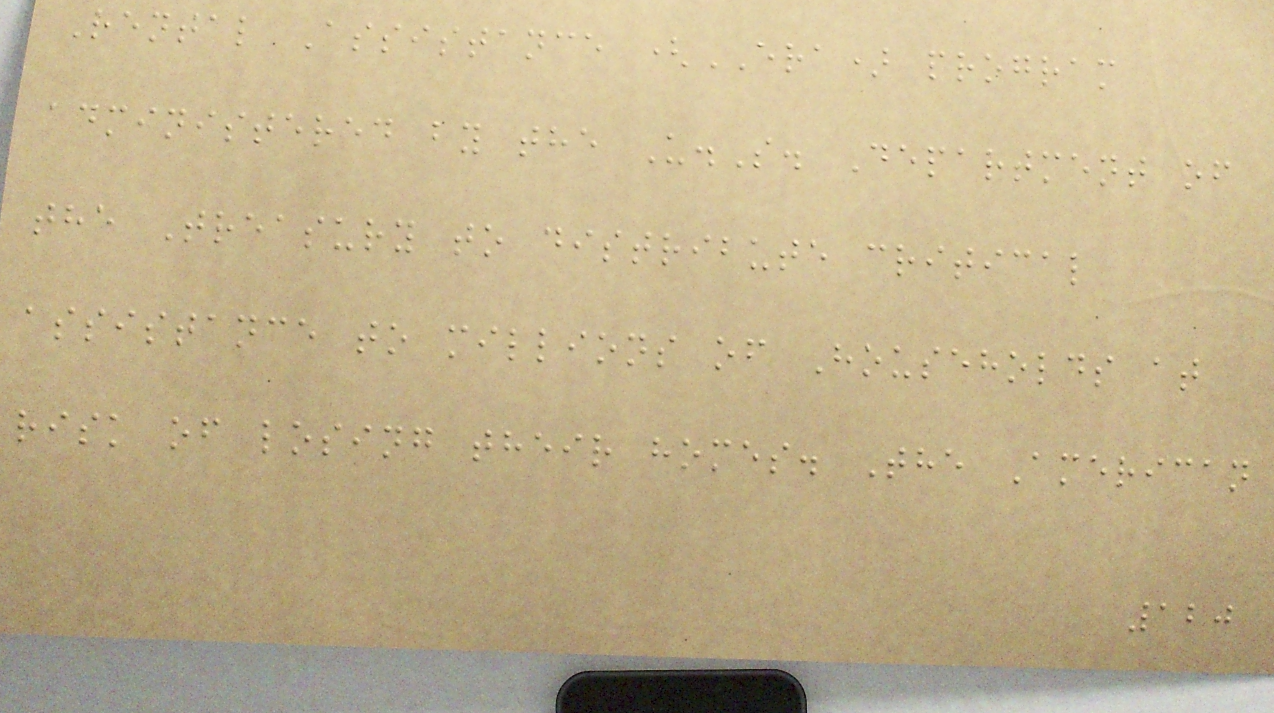Rental Assistance (ERA) program
administered by the U.S. Department of
the Treasury to distribute critical
assistance to millions of Households at
risk of losing their homes. The American
120
